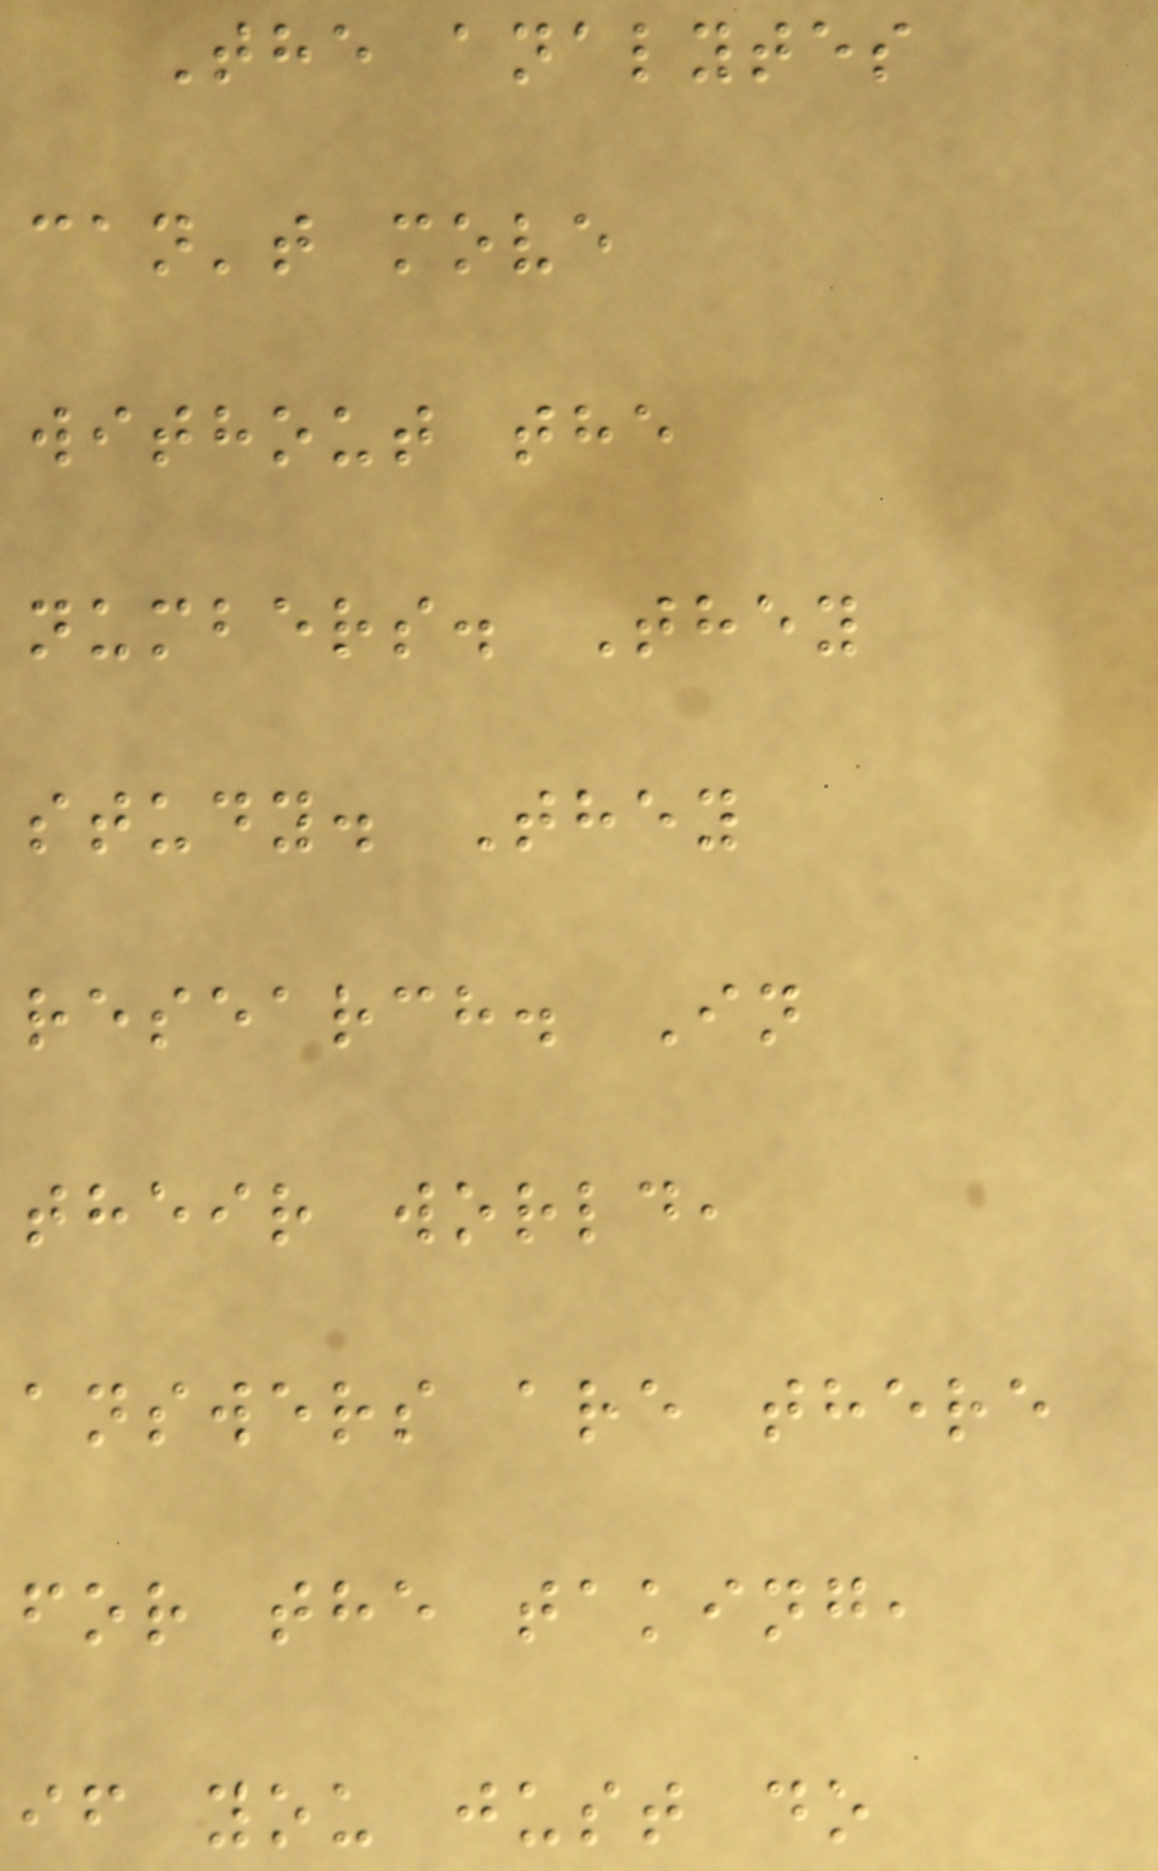The analytes
can't move
without the
numbers. They
study. They
research. In
their world,
answers are there
for the taking,
if you just do
